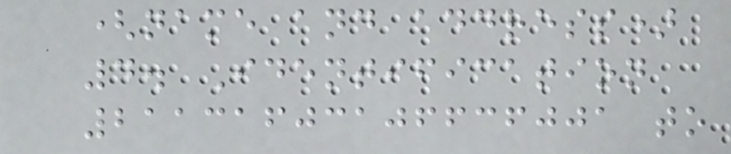(name and address)
4. Identification
21131603106636001 to
